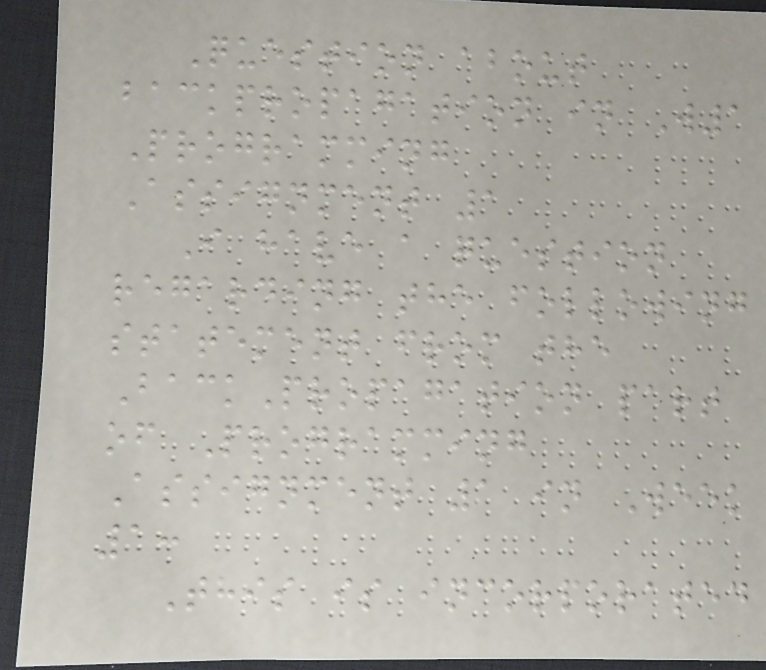Question about
backpropagation in W1
Programming
Assignment 1
I have a question
regarding the following
statement from the
BackPropagation part
of Programming
Assignment 1 in Week
1:
This is incorporated
